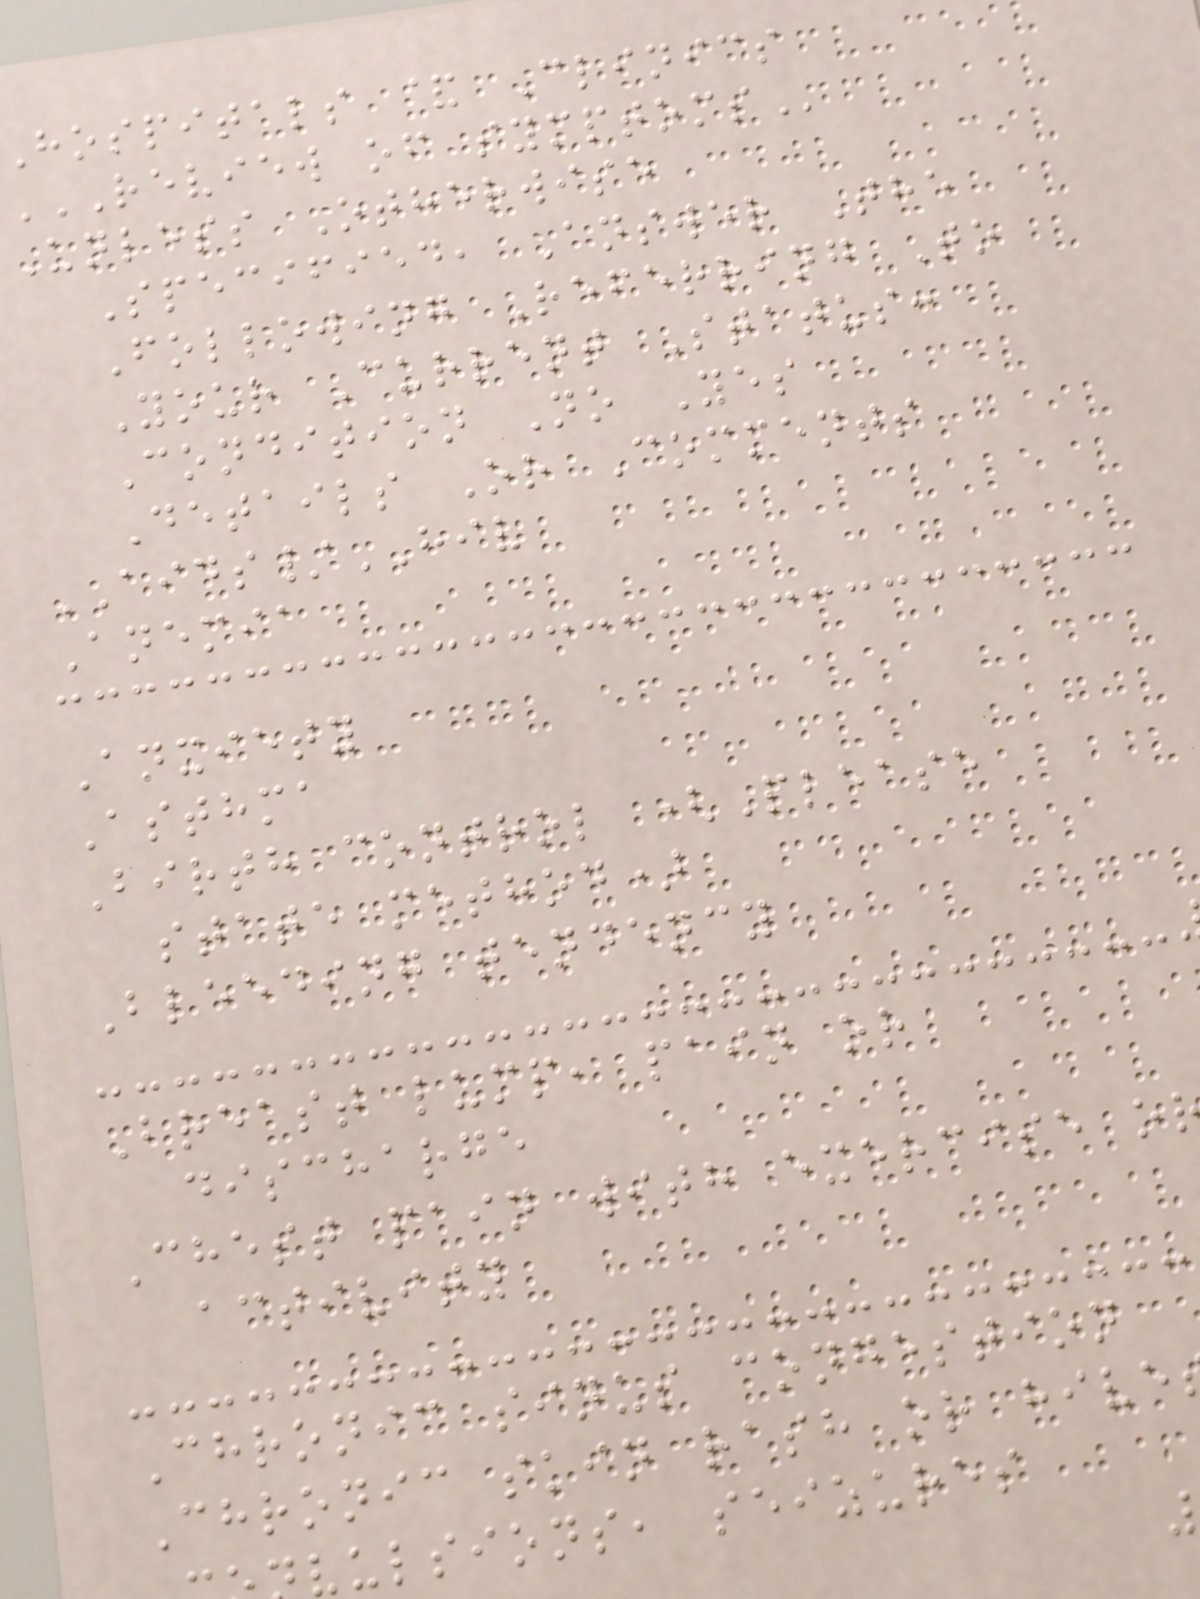hospitals & Clinics
REVIEW OF SYMPTOMS
Unless Otherwise
Specified, Answer The
Following Referring To
Your Current Status:
Condition No Yes
Details Or Comments
AIDS/HIV
Anemia
Anxiety
Asthma
Birth control (Please
state method)
Bleeding tendency
Breast lump, pain or
discharge
Chest pain with exercise o
activity
Chronic sinus congestion
Chronic skin rash or hive
vulsions, seizures
